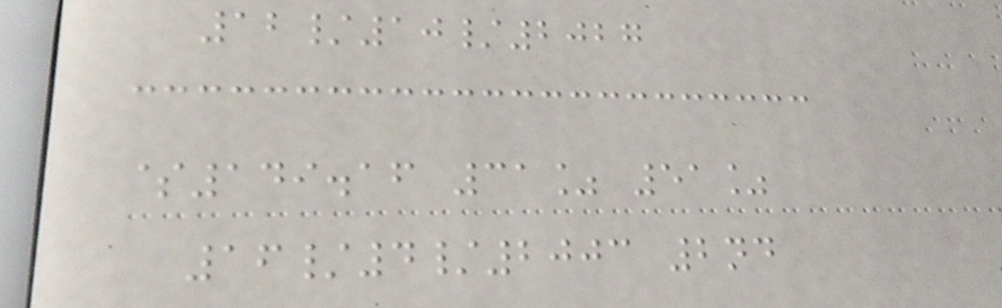12/10/2027
$149.16 31% 51%
16/4/2003 2nd
